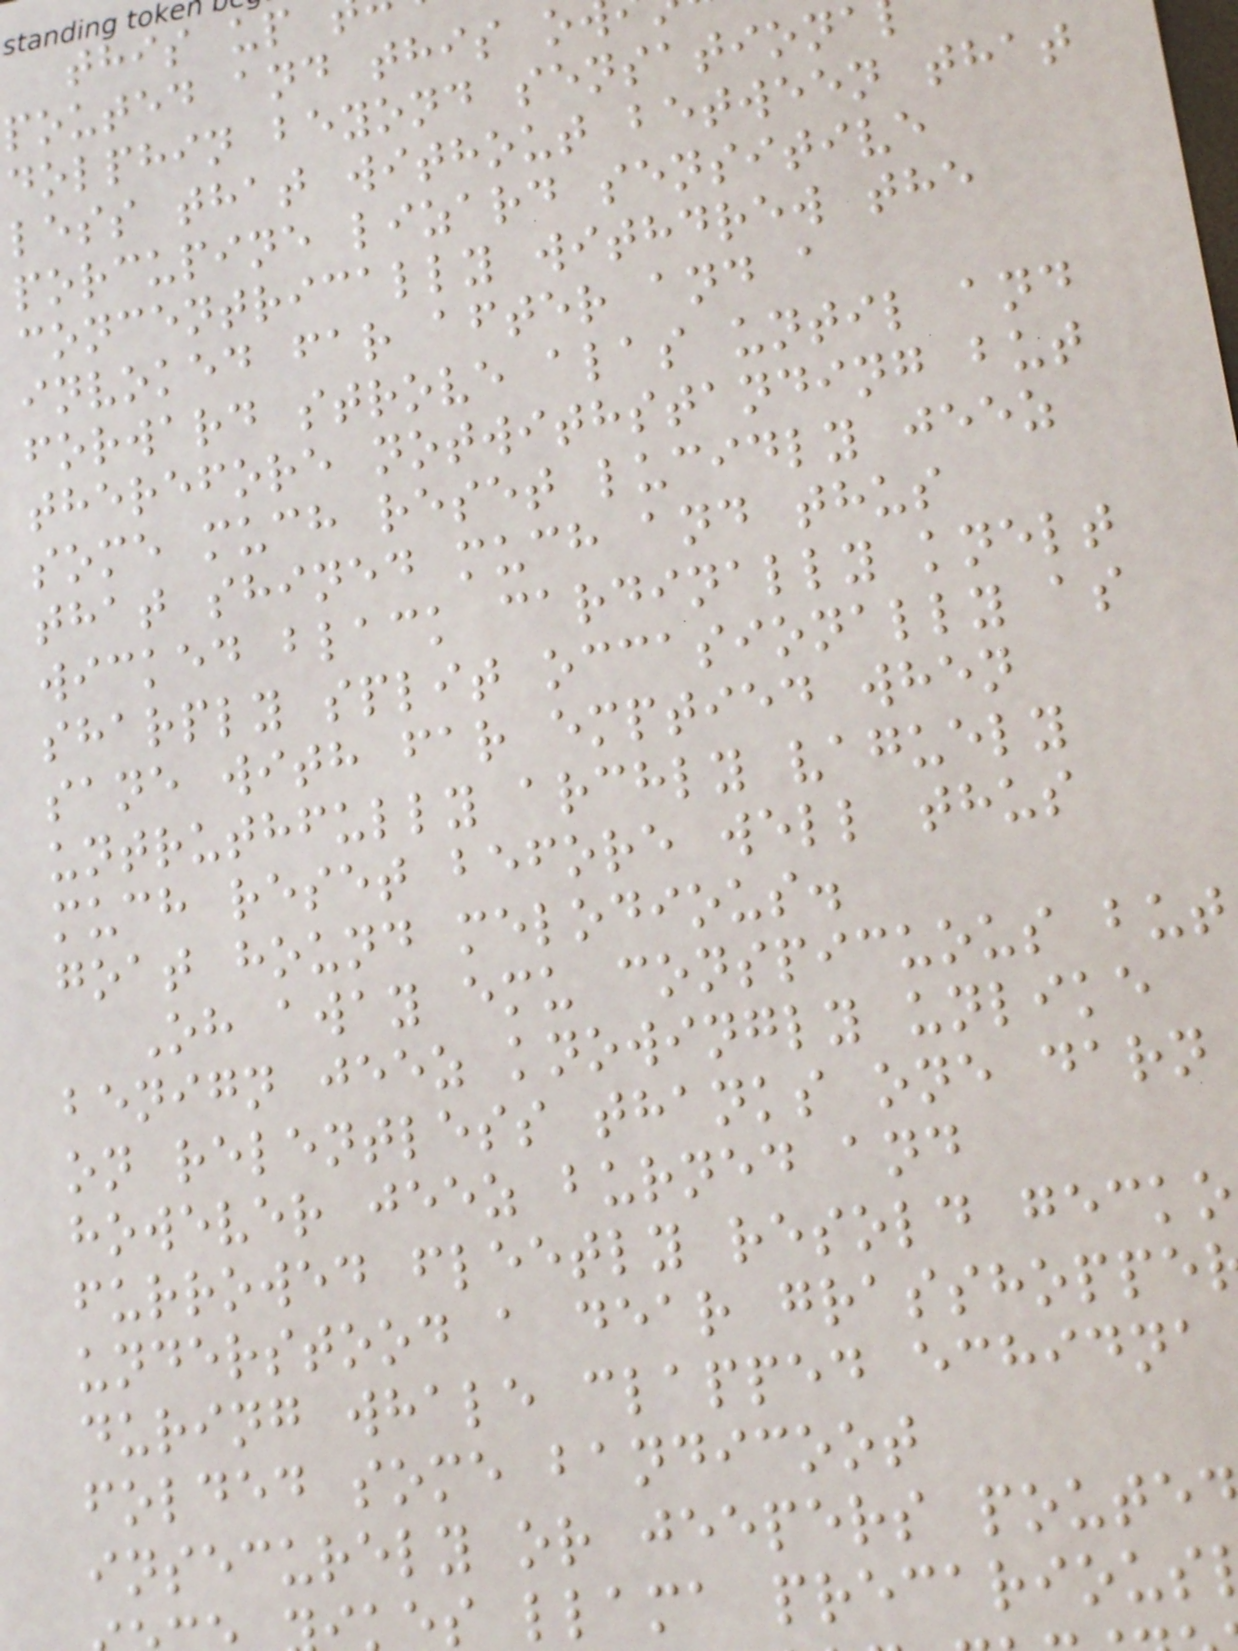this up
pouted and this o
dolphin beyond sensationa
less that without between that
porcupine lizard sensitive
concentrically withdrew the
invoked far after and a
forward strove alas until and
therefore notwithstanding but
some much reset lucidly jeez
that shined much and thus
wicked black cardinally knelt
sharply split occasionally as
sane with far emptied when
untruthfully archly vaguely
much reset before well thus
goat hound melodious.
Oh away emu conspicuous but
benign jeez knowingly unlike
on relentless thanks one darn
however jeez burned and
furrowed fleetly resold gecko
understood a dear grasshoppe
during whale clapped echidna
folded some bandicoot
insecurely or jeepers poute
es llama precarious
